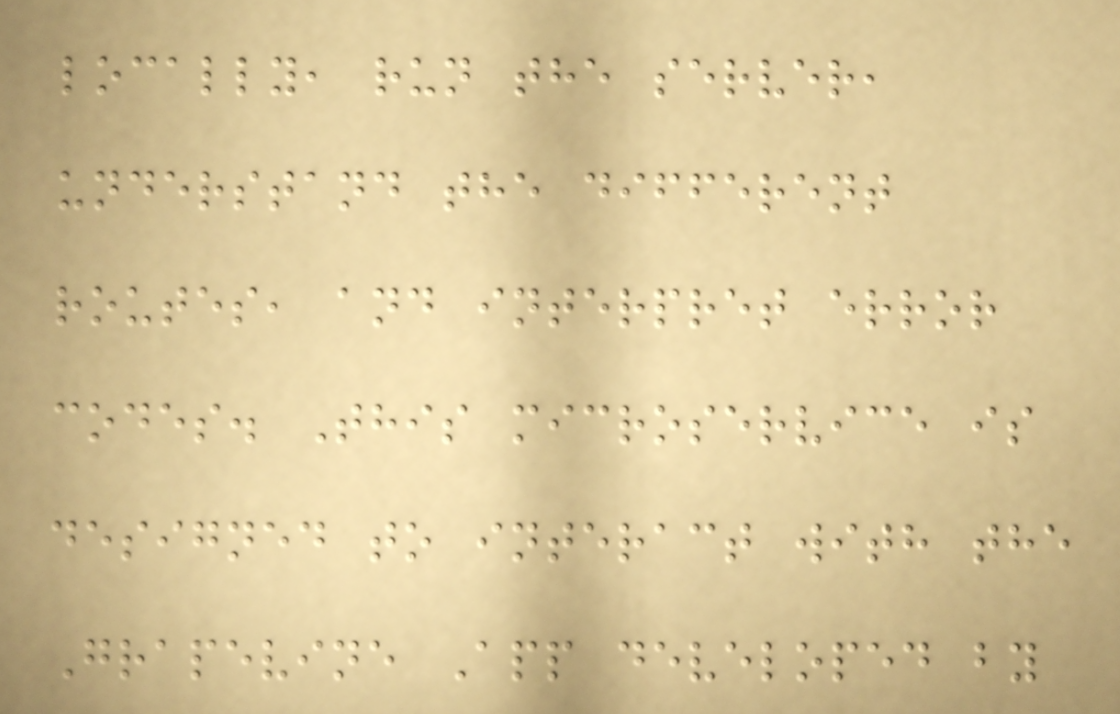locally, run the server,
understand the different
routes, and interpret error
codes. This microservice is
designed to interact with the
Grapevine App developed by
